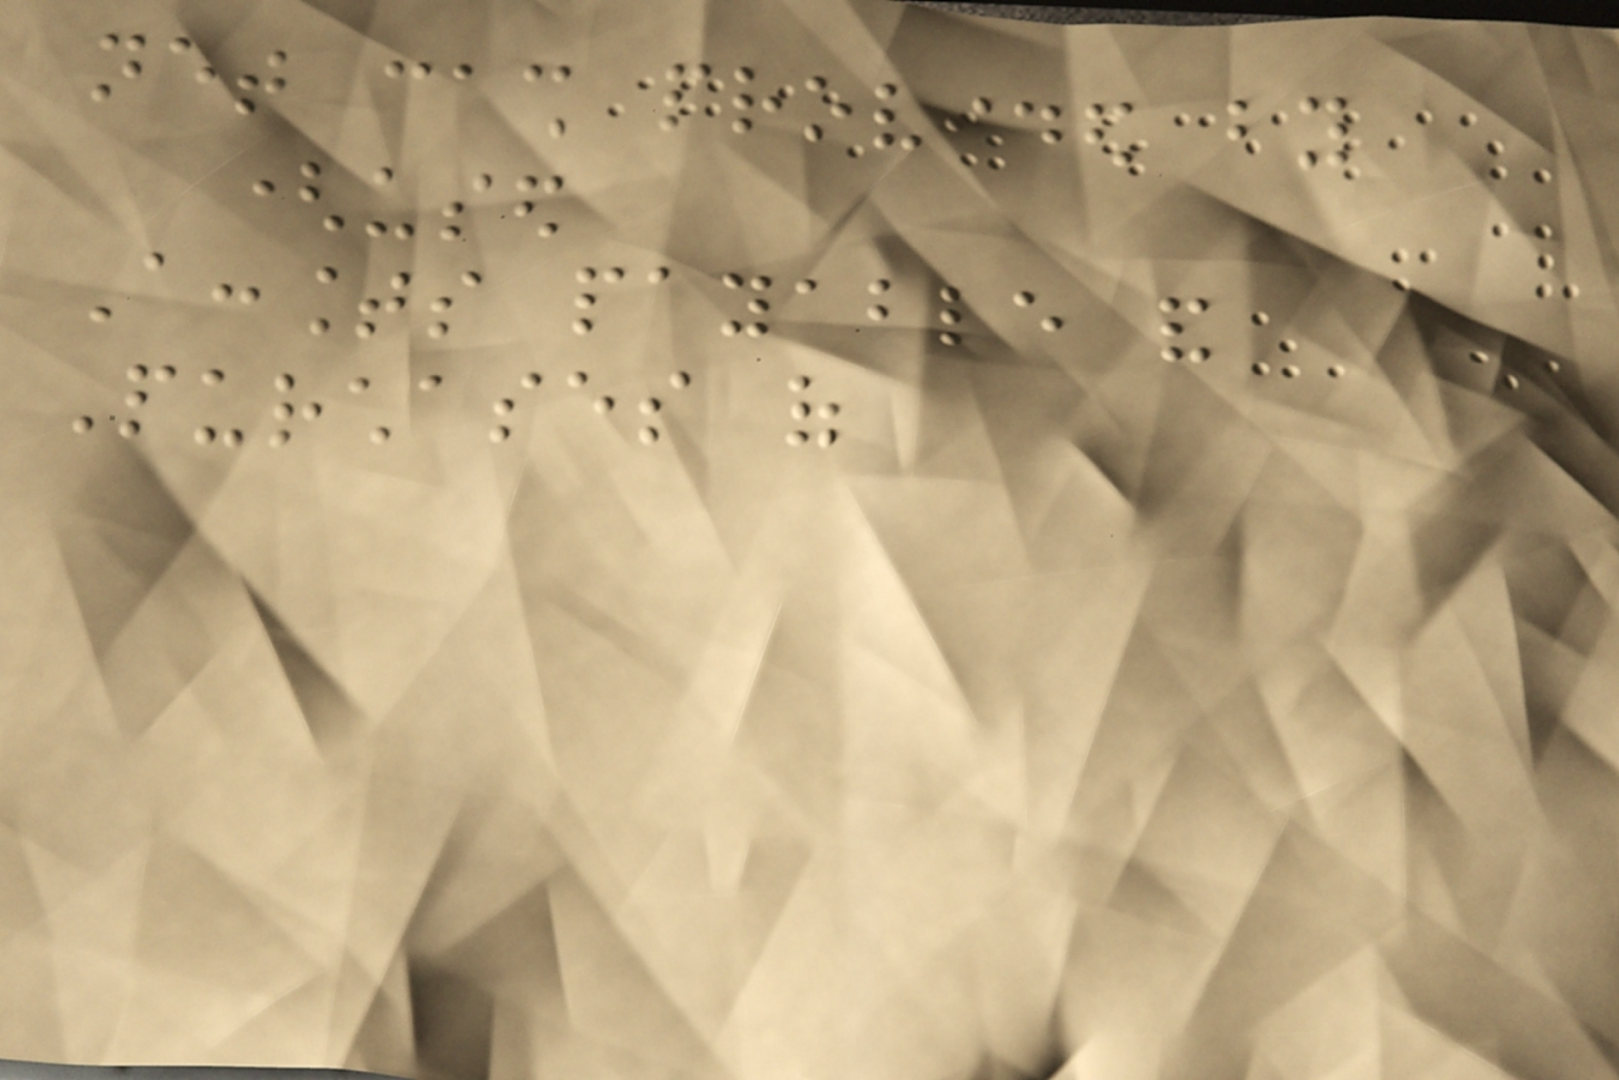net cash provided by
(used
Accounts payable and
Purchases of
